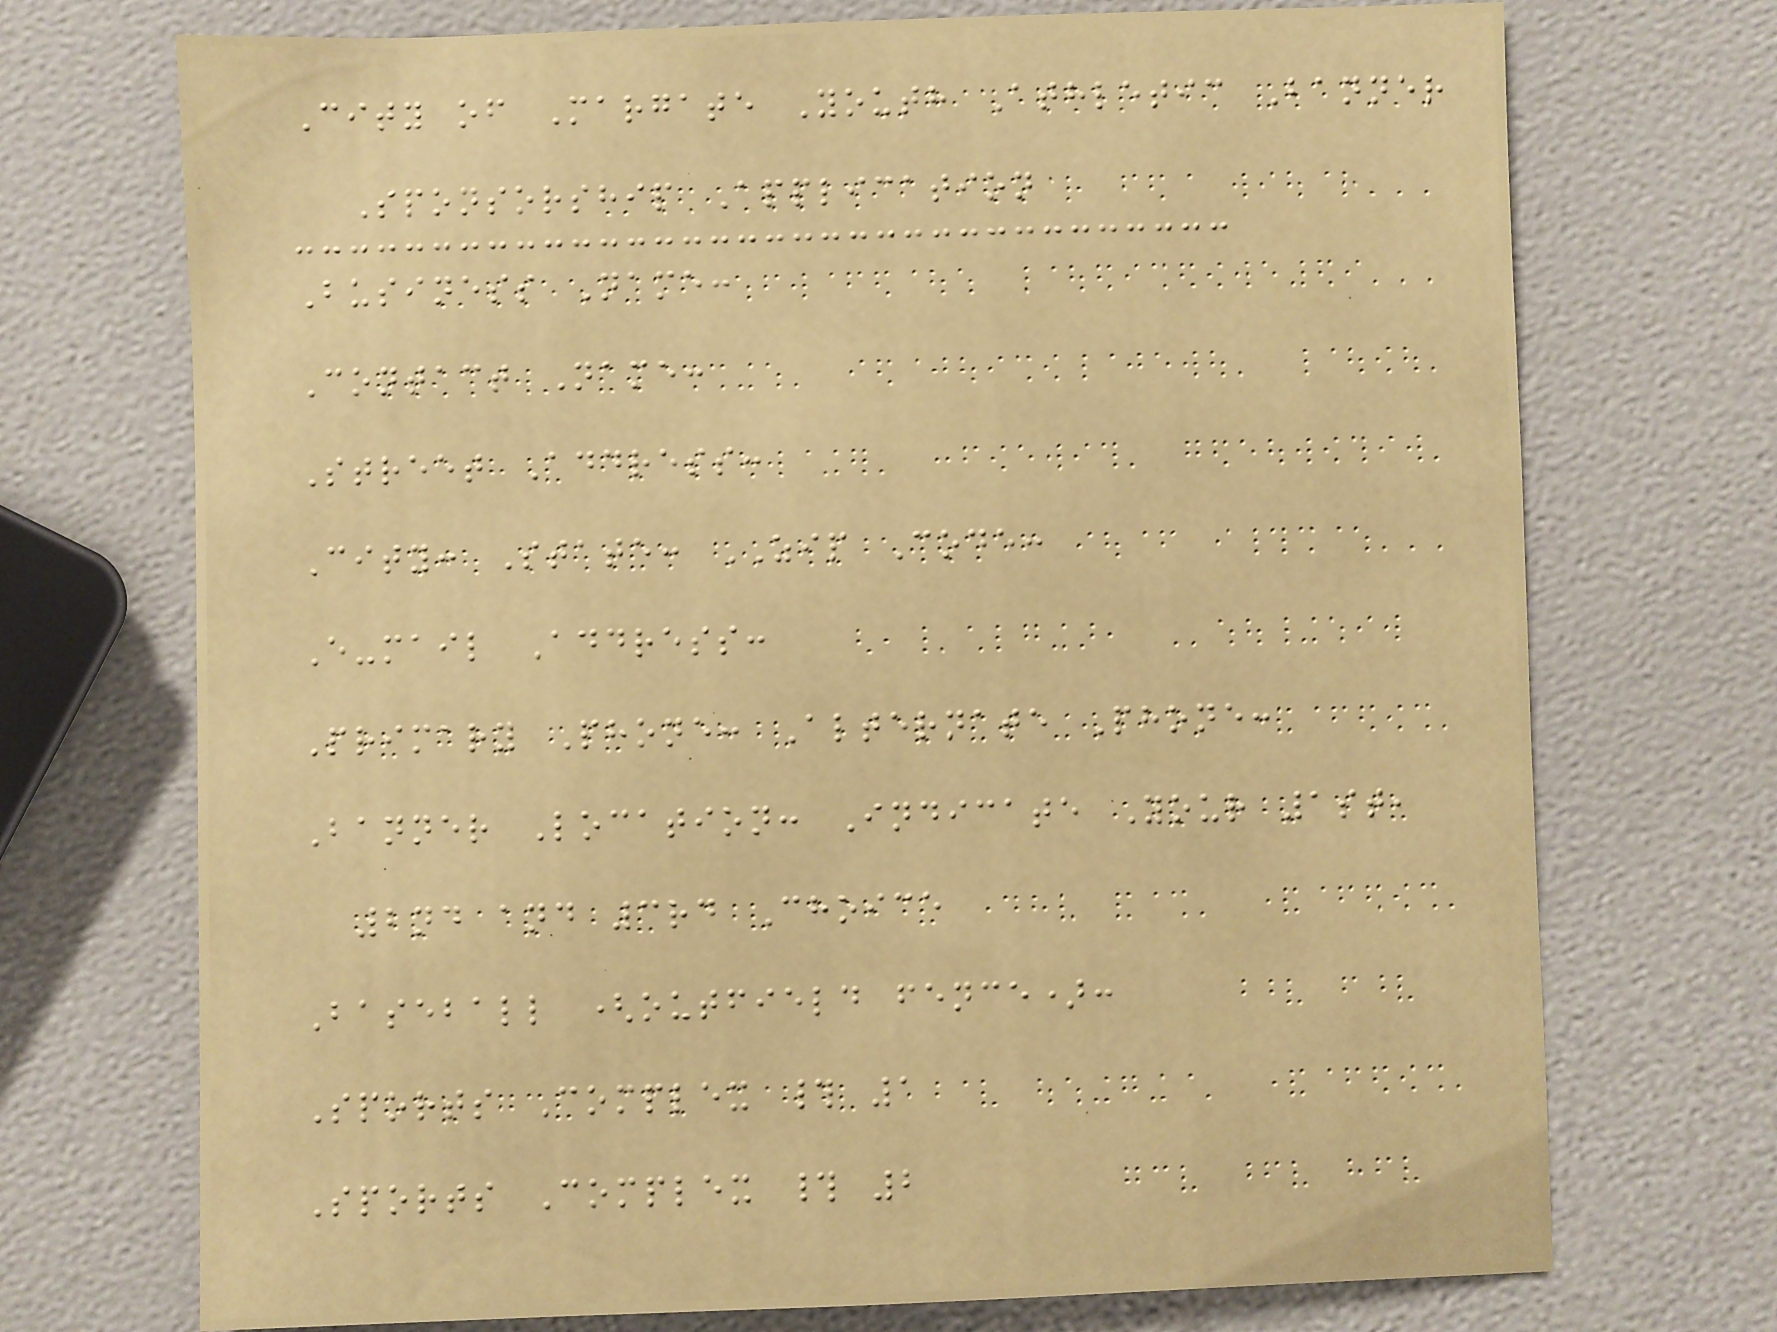City of Margate Youth Athletic Banner
Sponsorship Application
Business Name:
Contact Name:
Street Address:
City: State: ZIP Code:
E-mail Address:
Primary Phone: Alternate Phone:
Banner Location: Indicate Your 1st,
2nd and 3rd Choice
Baseball (outfield fence):
Sports Complex # 1
Sports Complex # 2
